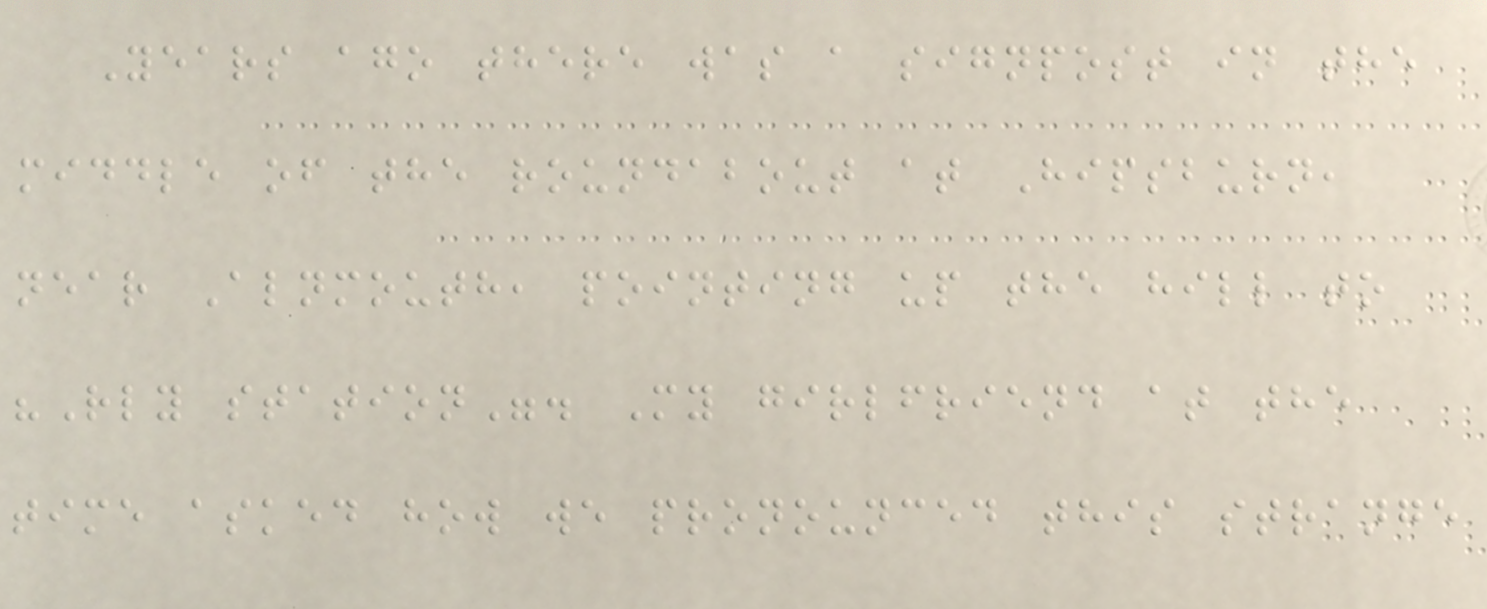Years ago there was a signpost in the
middle of the roundabout at Hipsburn,
near Alnmouth, pointing up the hill to
"Rly station". My girlfriend at the
time asked how we pronounced this strange
